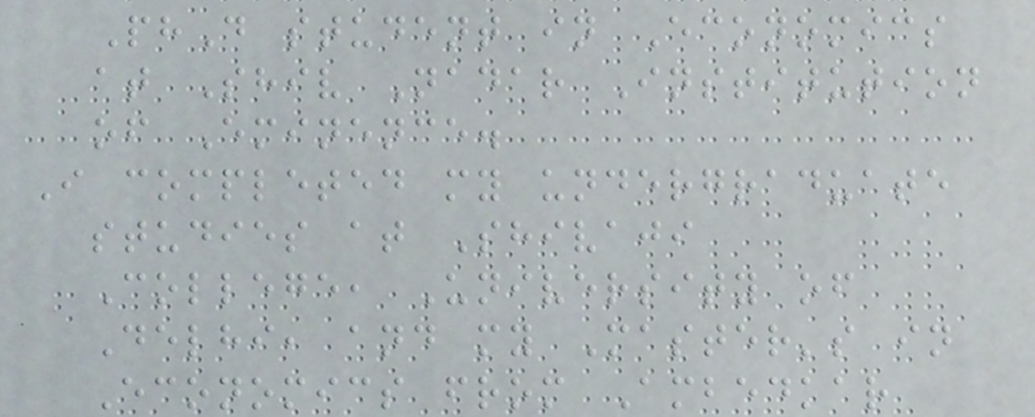PhD student in Economics
at Shiv Nadar Institution
of Eminence.
I completed my undergraduate
studies at Shivaji
College, University of
Delhi, and my Master's in
Economics from Ambedkar
